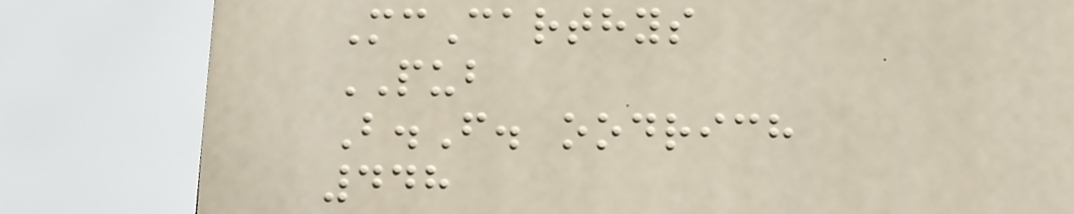McCarthys
PUB
B.F. oodrich
448
